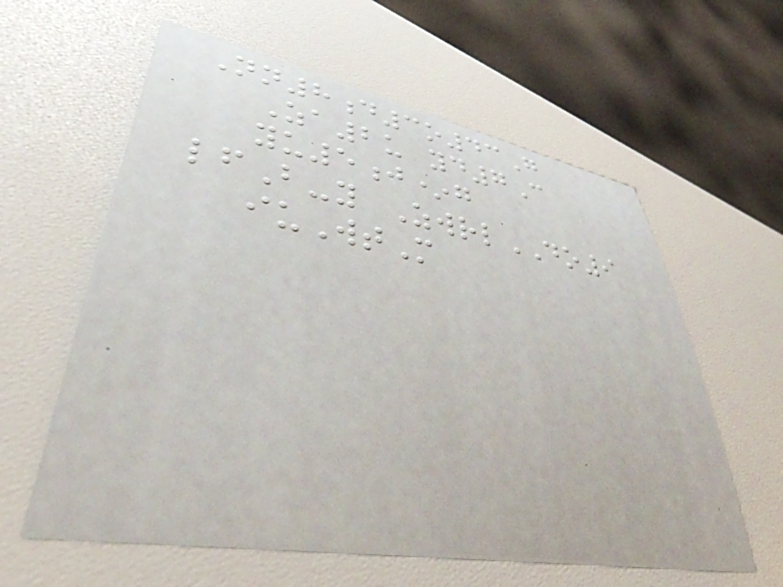Nn8d3o43G
Za2u yd7C
yu5j*g
lfB-y ZwrlDO9
iuWtM
